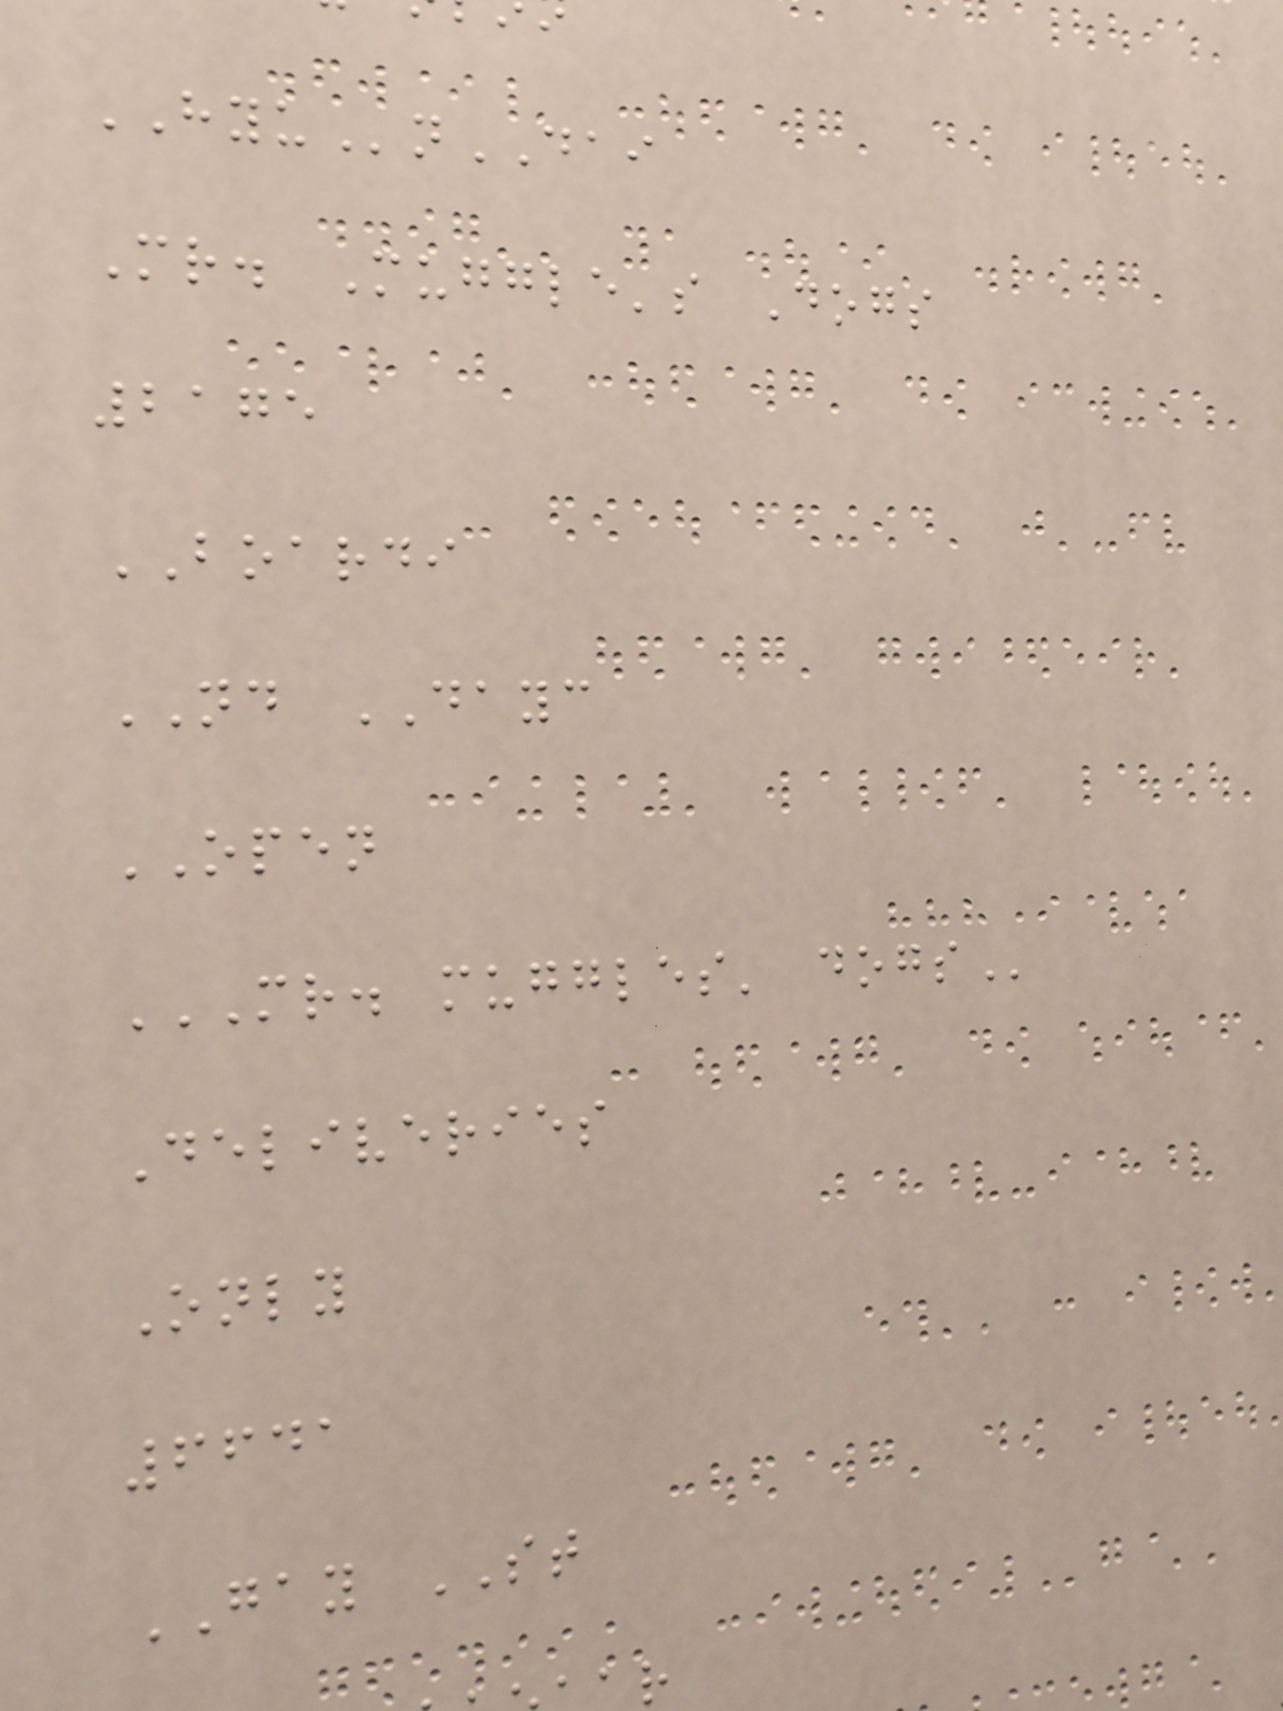HYUnDAI
Mr. Muggle's Dogs
2175
BOARDI
ND DAYC
OPEN
MR. MUGGLES' DOGS
Deliveries
Only
6641
GAY ST
